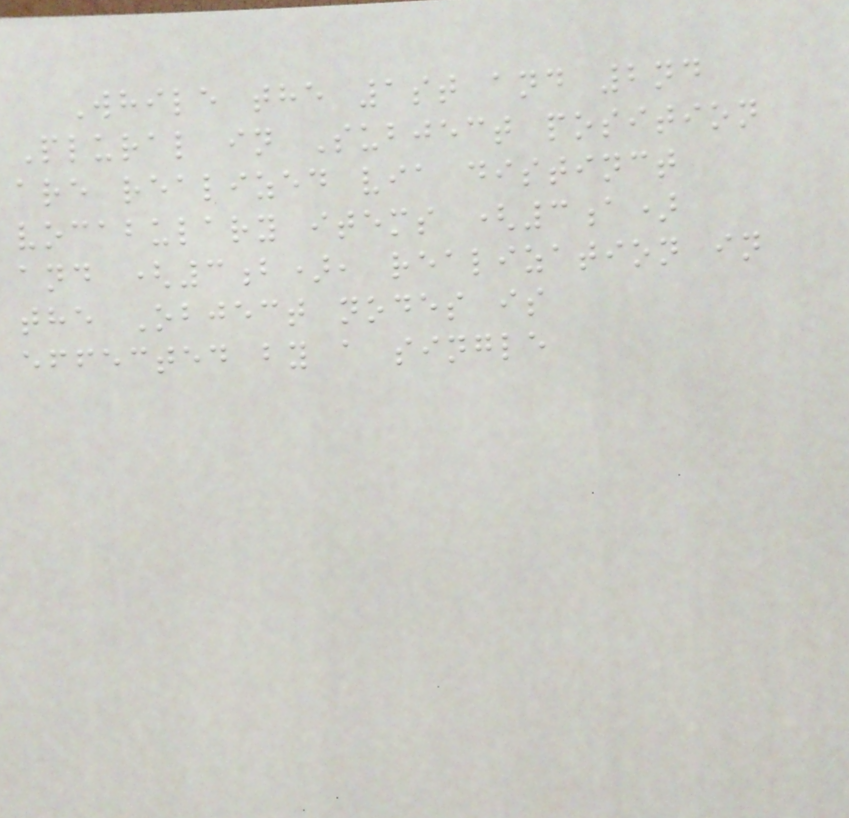While the 1st and 2nd
Plural in Subject position
are realized via distinct
vocabulary items (3a)
and (3b), realization in
the Object nodes is
effected by a single
